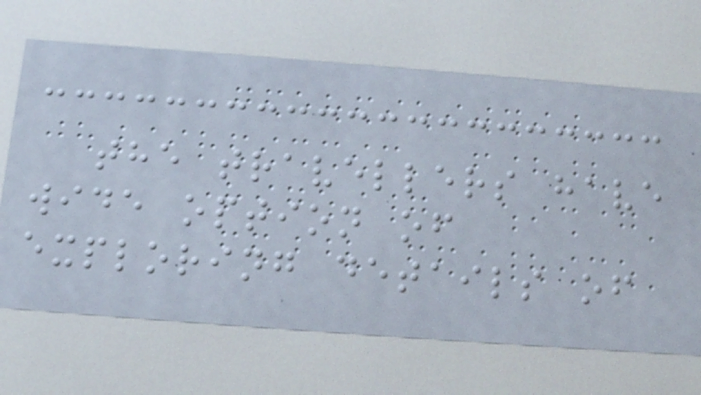the travellers have
wide option of
exploring details of
